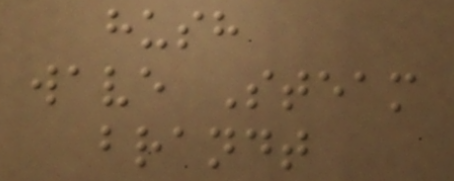hush
wave Steam
brandt
